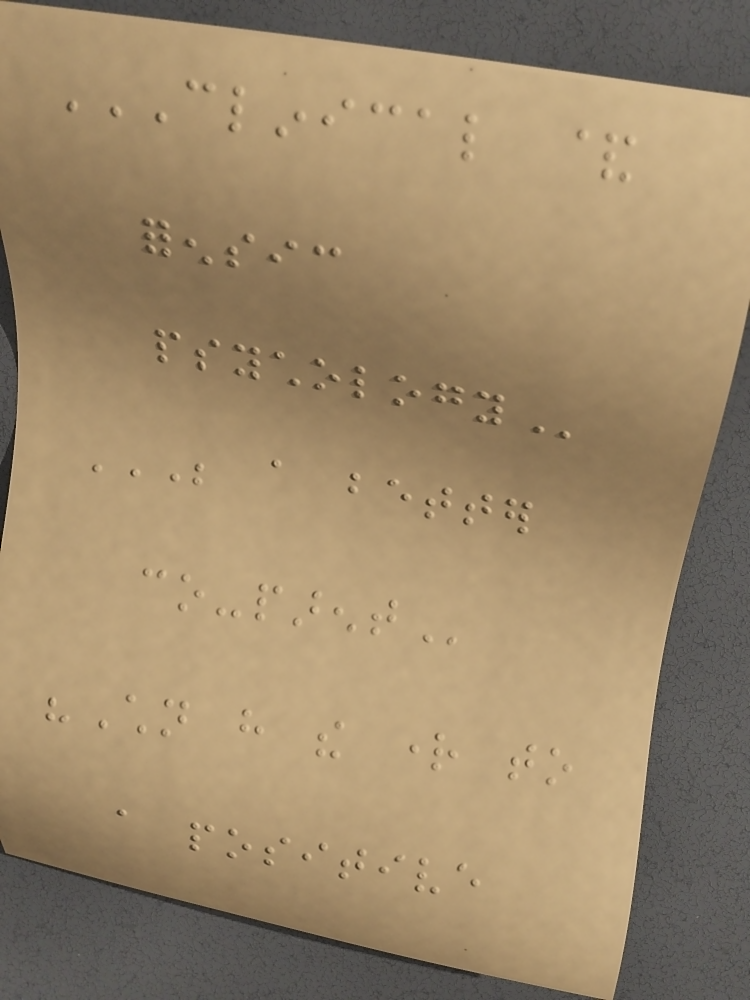CLINICAL &
FORENSIC
PSYCHOLOGY
BE A BETTER
CO-PARENT
"Children have the right to
a positive
